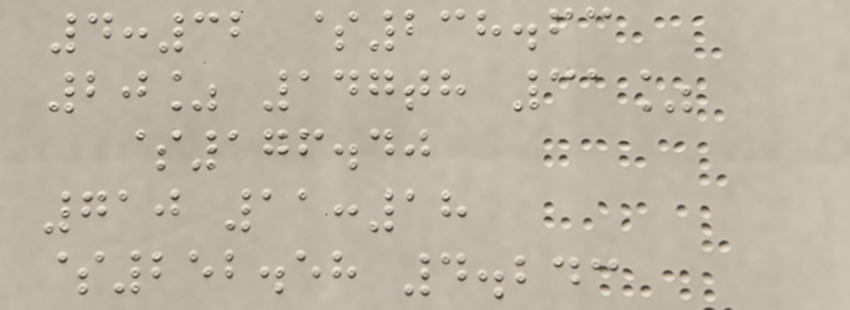4:32 $238.63
20% 147th 31%
$176.40
710 11:18
$252.58 4.243
